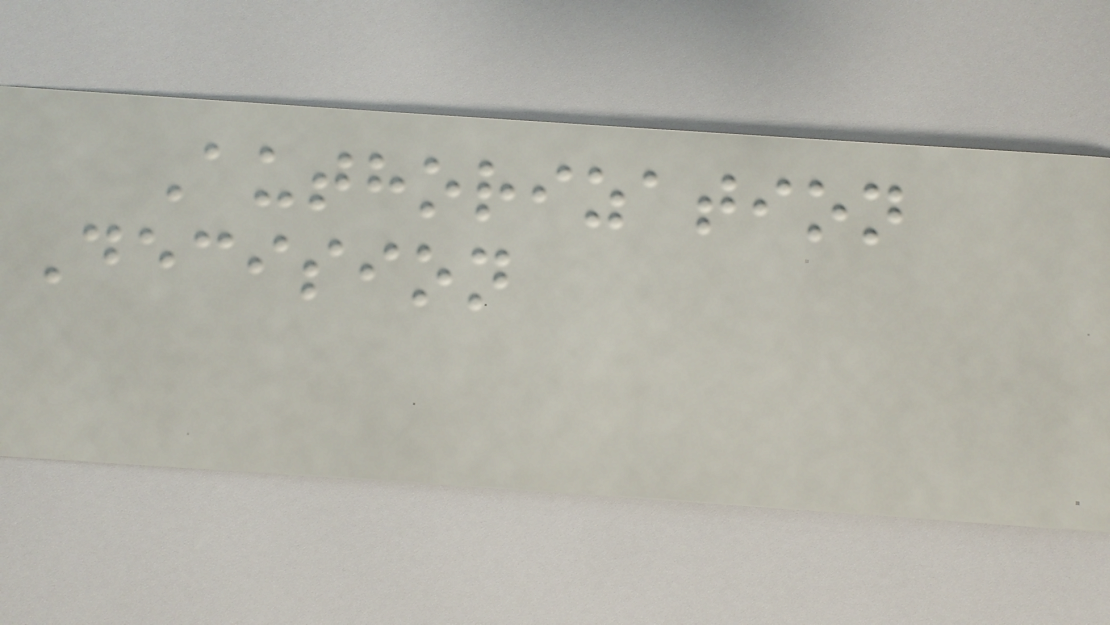Authorization
Decision
